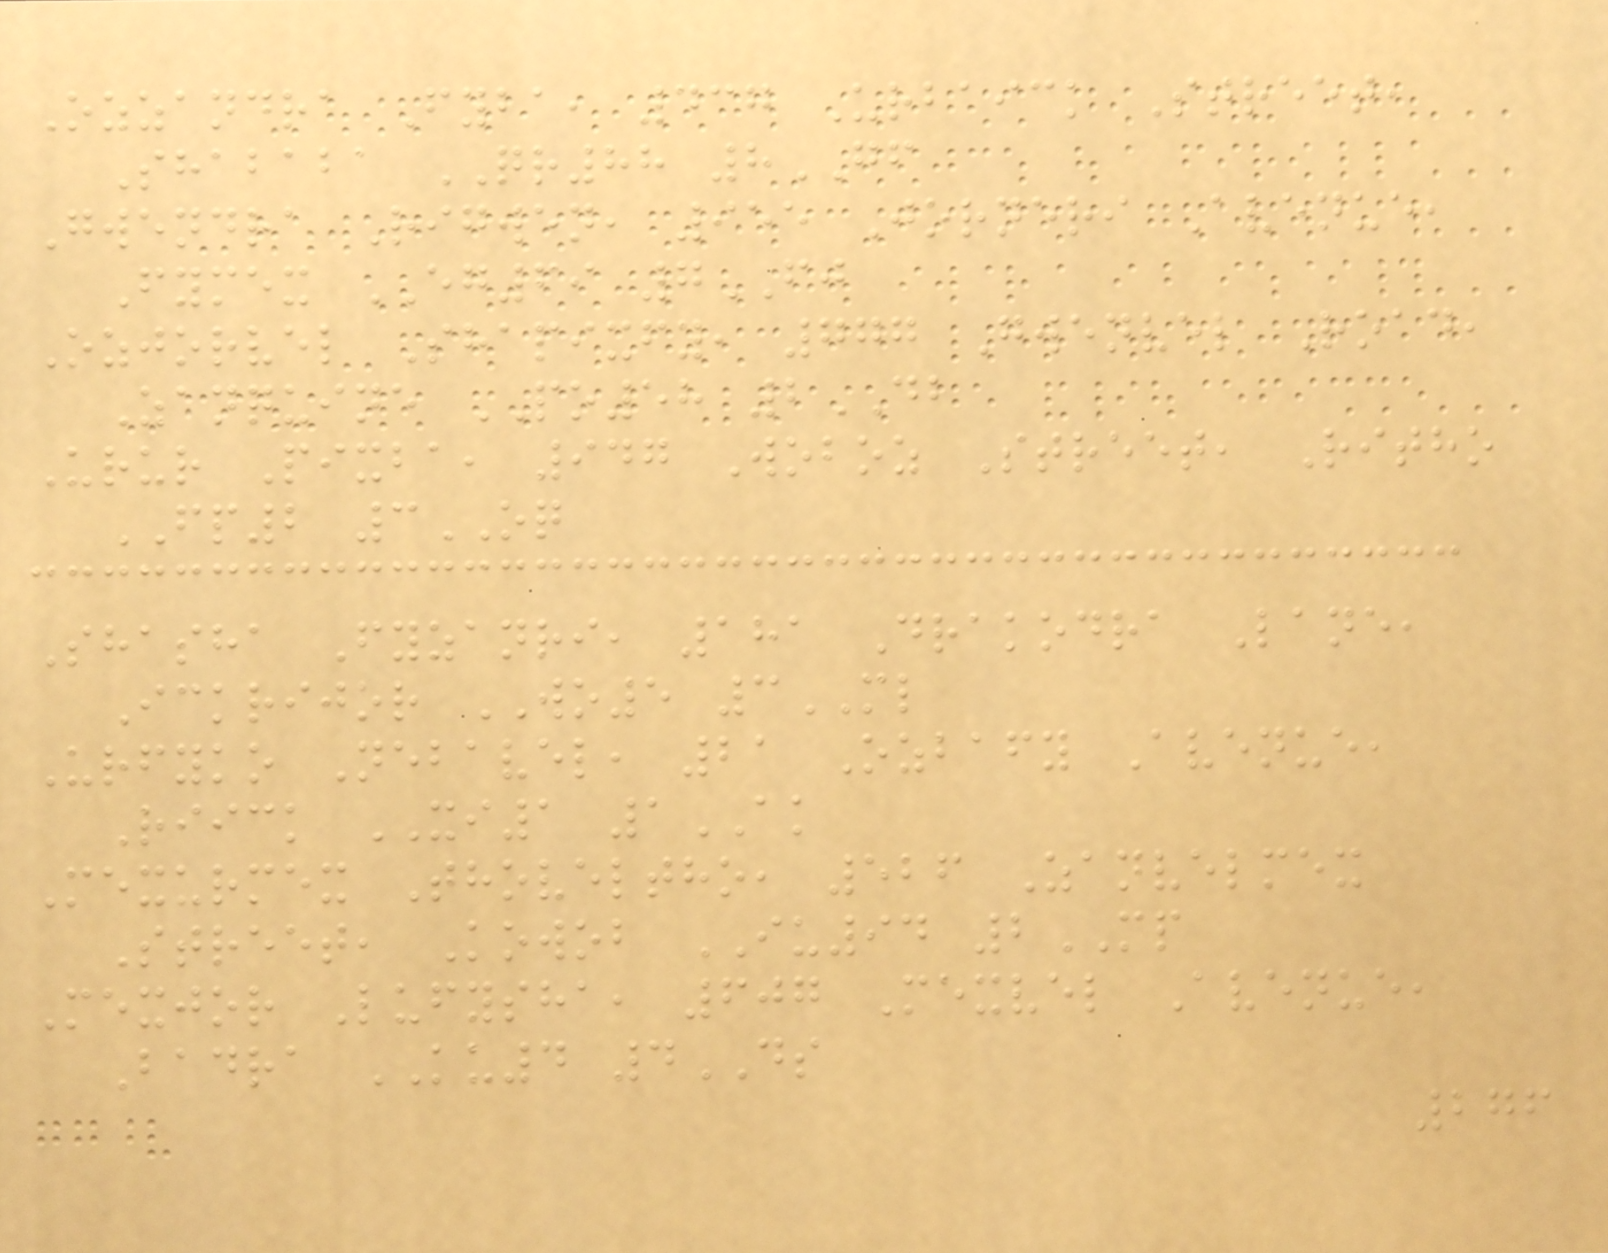Ozzandra Fyba, 437 Urbaick Street,
Shababa QR88 8GF
Gwendra Rigwen, 955 Jorneri Avenue,
Fymex EG69 7FJ
Ozjorvel Shapixfy, 777 Gwenvel Road,
Zanquine PO58 2DB
Urur Pixba, 947 Woboz Street, Ritho
FP2 3OQ
Shasha Fyzanri, 181 Drakodra Lane,
Ickrijor WO5 3ML
Urfyko Nebavel, 21 Ozbafy Avenue,
Riick XI1 1AK
Mexurmex Thoveltho, 526 Zanvelmex
Street, Kowob IU94 2MP
Mexjor Lufysha, 607 Mexvel Avenue,
Badra KU4 4DS
276
